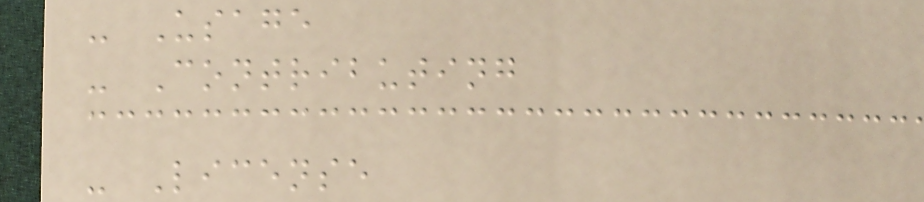- Usage
- Contributing
- License
